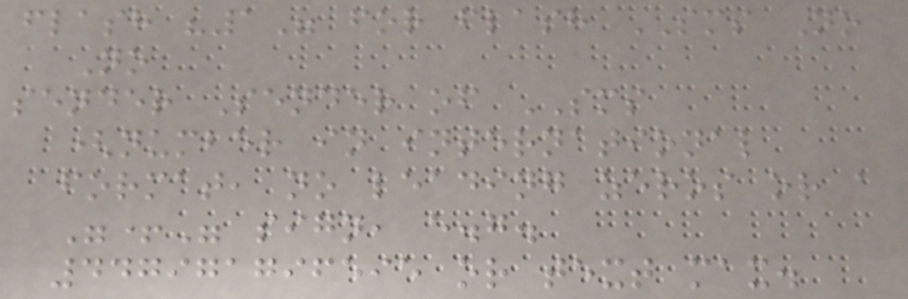flash "1" for flash SMS No
No
sender Sender of SMS
(number in international
format, no leading zeros or a
"+" sign, e.g.
447971796595 or text max.
